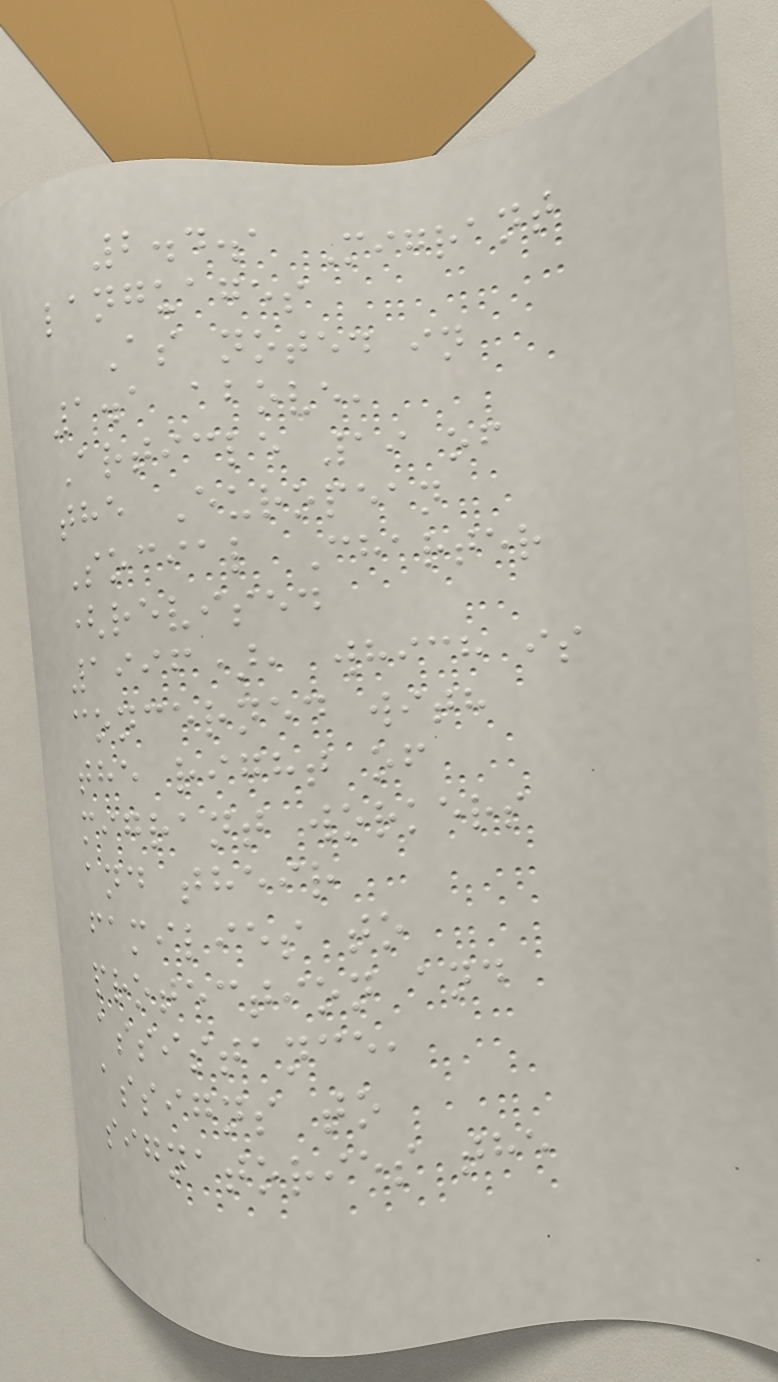2.4.1 Migrant
languages
As noted in
1.1 above,
Article 19 of
the European
Social Charter
(revised
1996), which is
concerned with
the right of
migrant workers
and their
families to
protection and
assistance,
assigns to
signatories the
